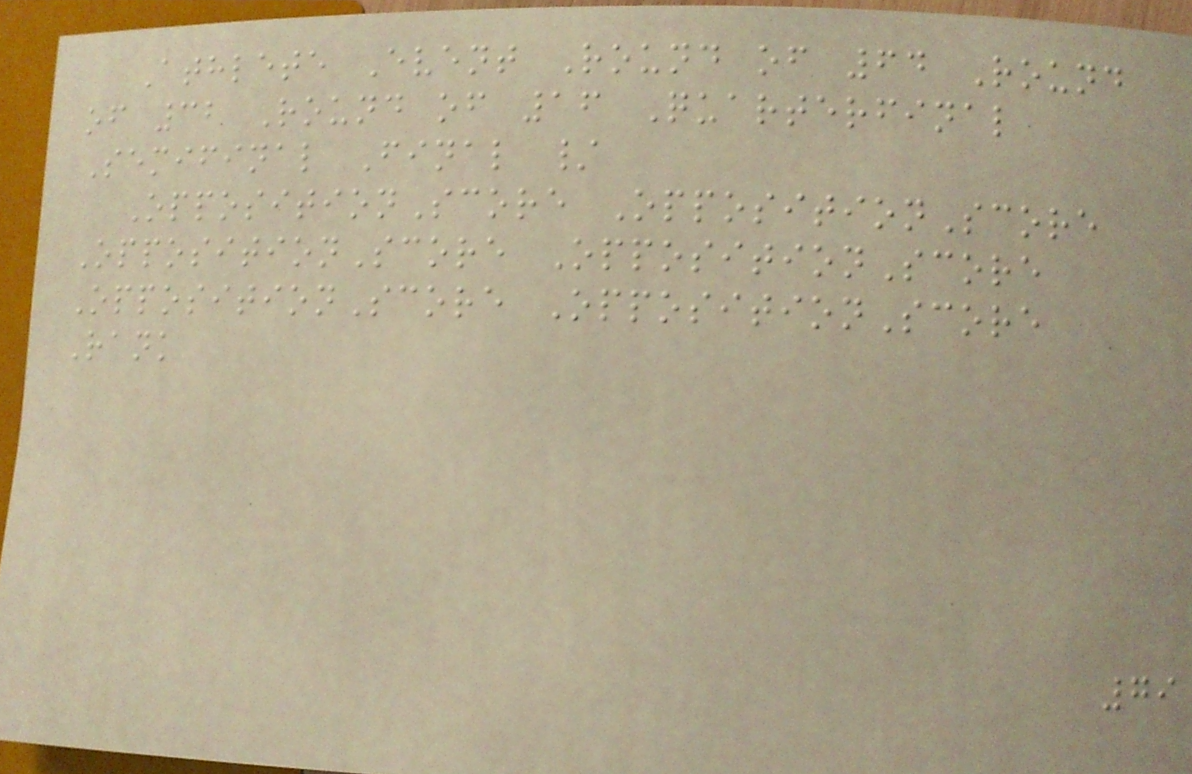Athlete Event Round of 64 Round
of 32 Round of 16 Quarterfinal
Semifinal Final /
OppositionScore OppositionScore
OppositionScore OppositionScore
OppositionScore OppositionScore
Rank
79
